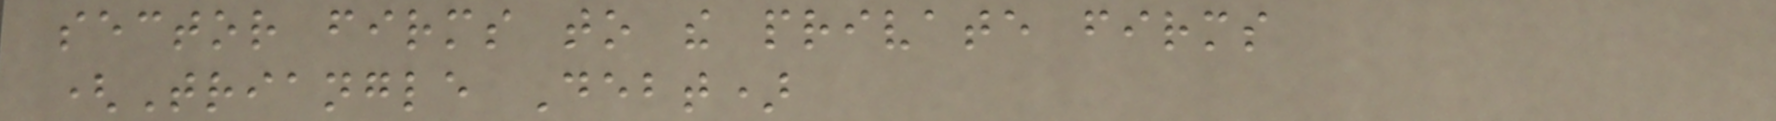sector firms to the private firms
(Triangle Debt)
